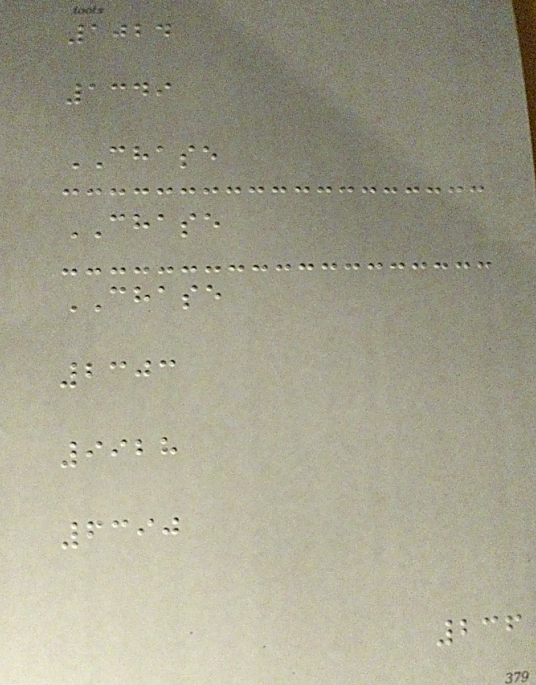1024
1349
CHASE
CHASE
CHASE
2303
9928
6390
236
